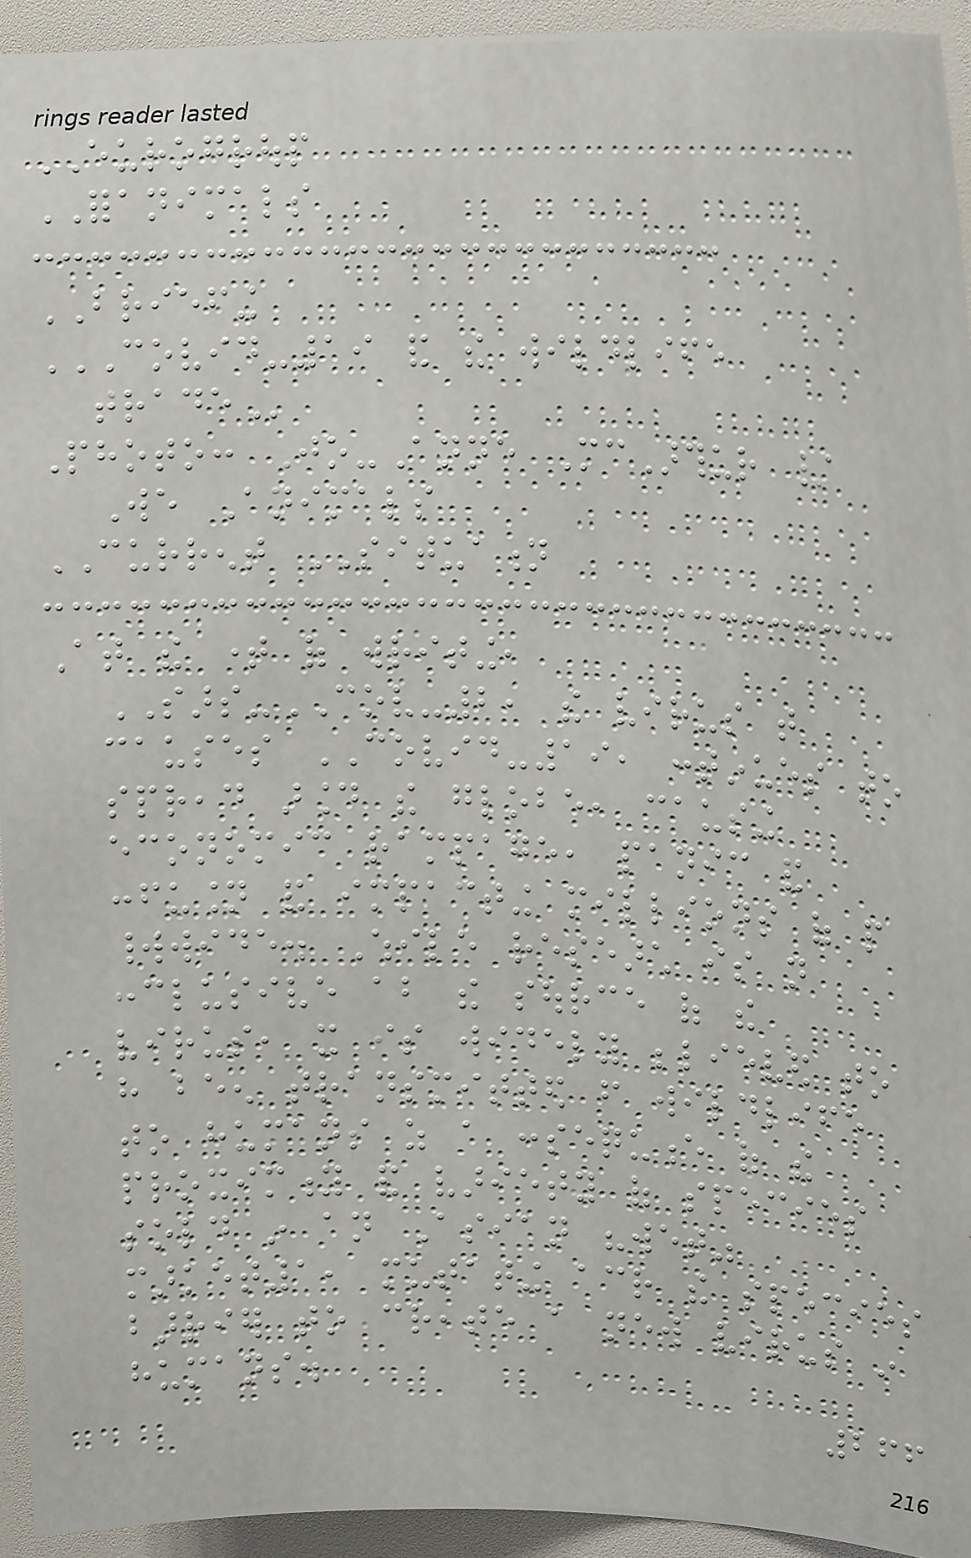EUROGROUP
FORANIMALS
BRIEFING
COVID-19 AND THE WILDLIFE
TRADE
Photo: Jo-Anne McArthur /
We Animals
CURRENT SITUATION
At the time of writing,
SARS-COV-2, the virus that
causes COVID-19, continues to
spread around the globe, causing
economic rampage, panic and
confusion and impacting millions of people
worldwide. While research is not
conclusive about the source of the
virus, it is widely believed to
have been transmitted from wildlife
to humans as a consequence of the
proximity and variety of species
sold in an Asian "wet"
market1, mutating across the species
barrier to create a new virus in
humans.
266
